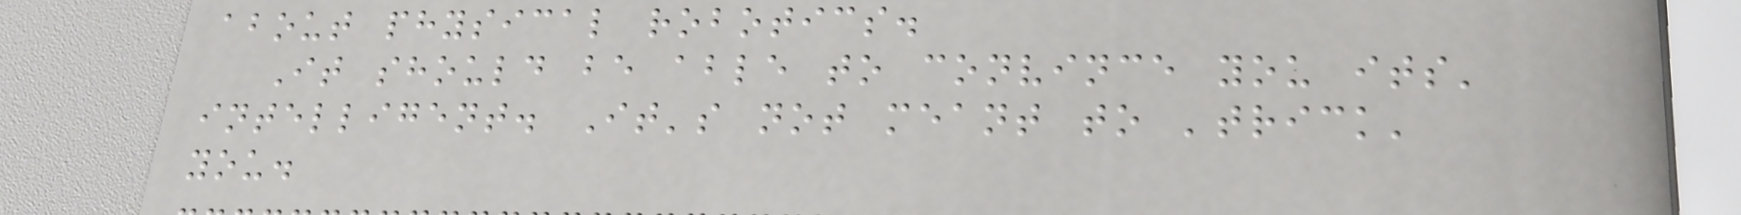about physical robotics.
It should be able to convince you its'
intelligent. It's not meant to 'trick'
you.
